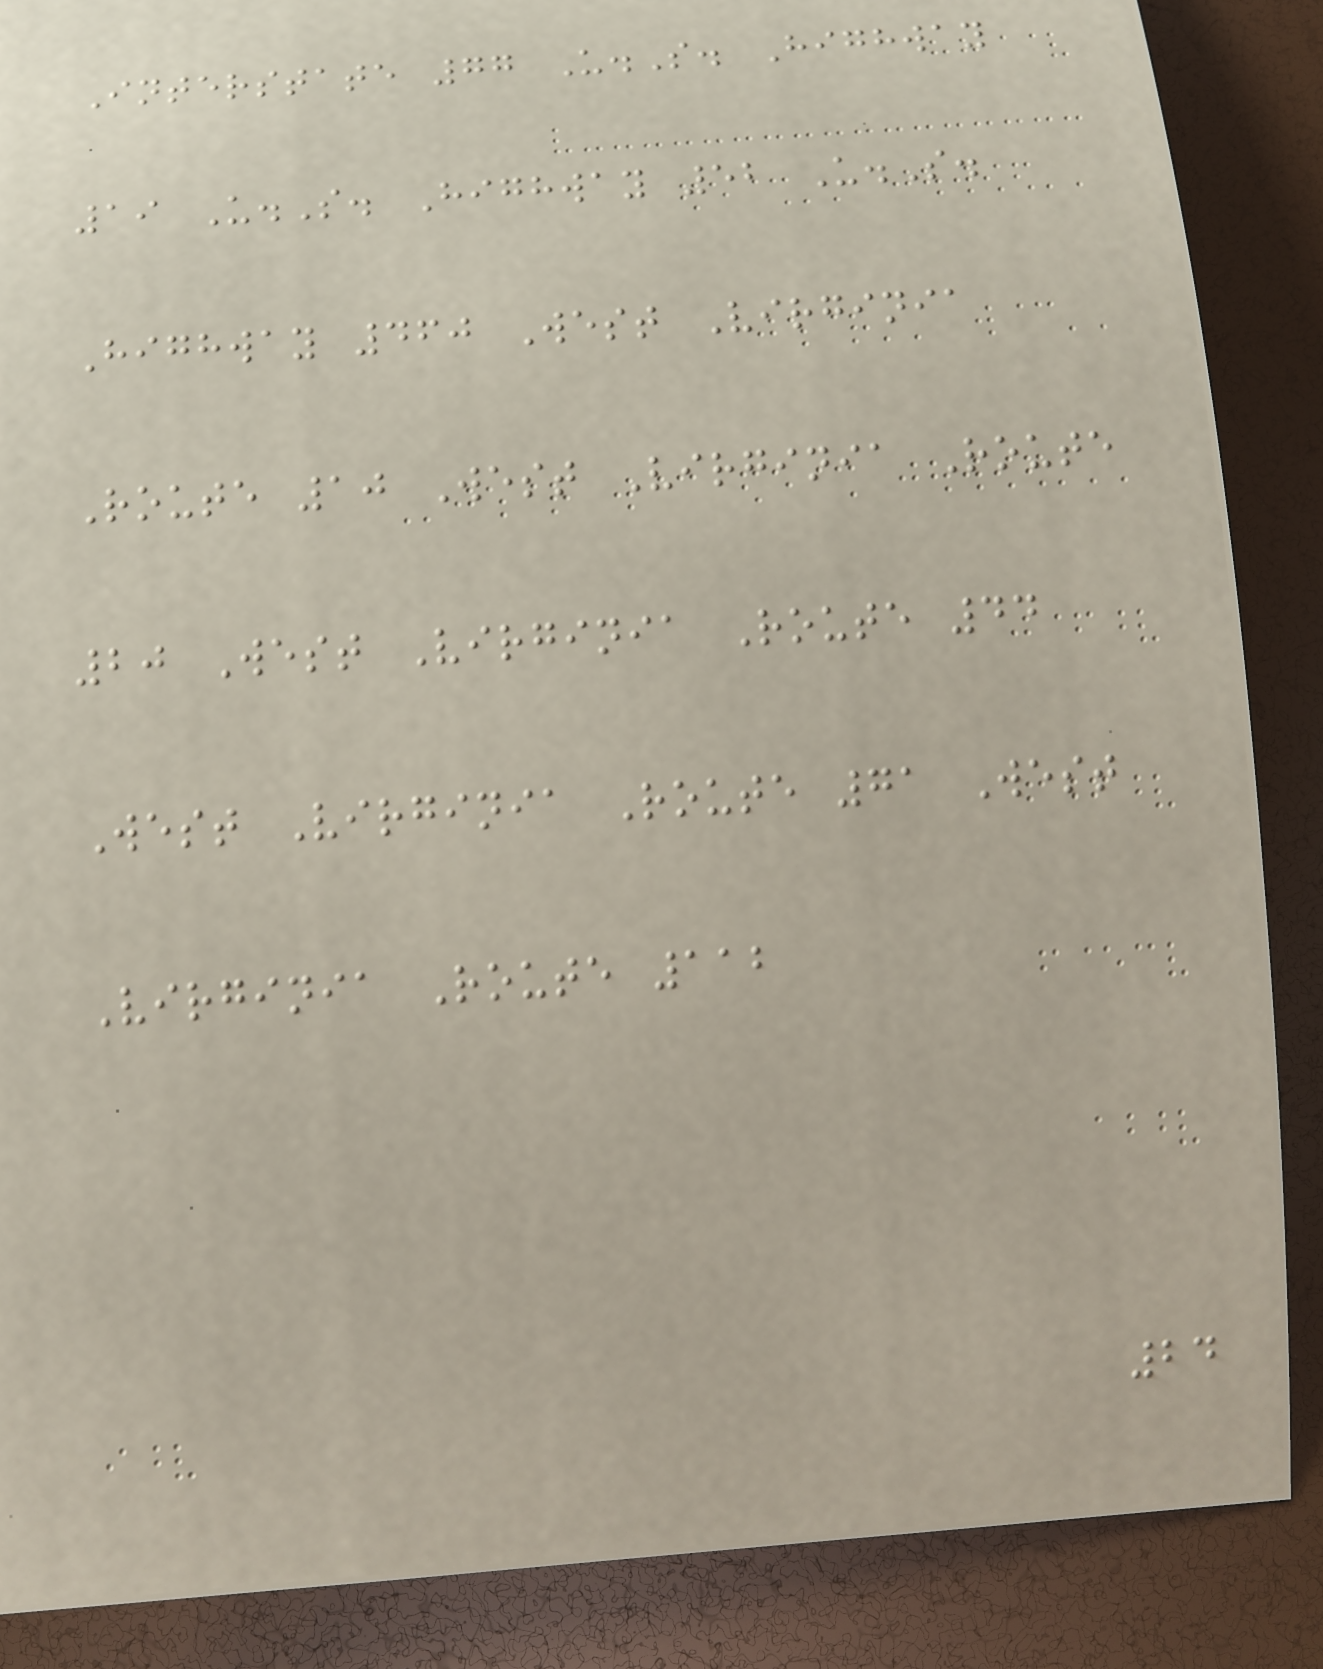Interstate 77 U.S. Highway
19 U.S. Highway 52 U.S.
Highway 460 West Virginia
Route 10 West Virginia Route
20 West Virginia Route 44
West Virginia Route 71 West
Virginia Route 112
24
